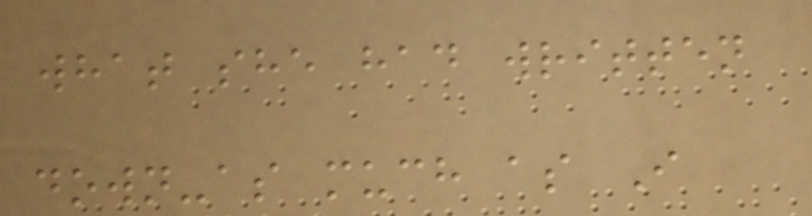what she had written
down-as much as I
